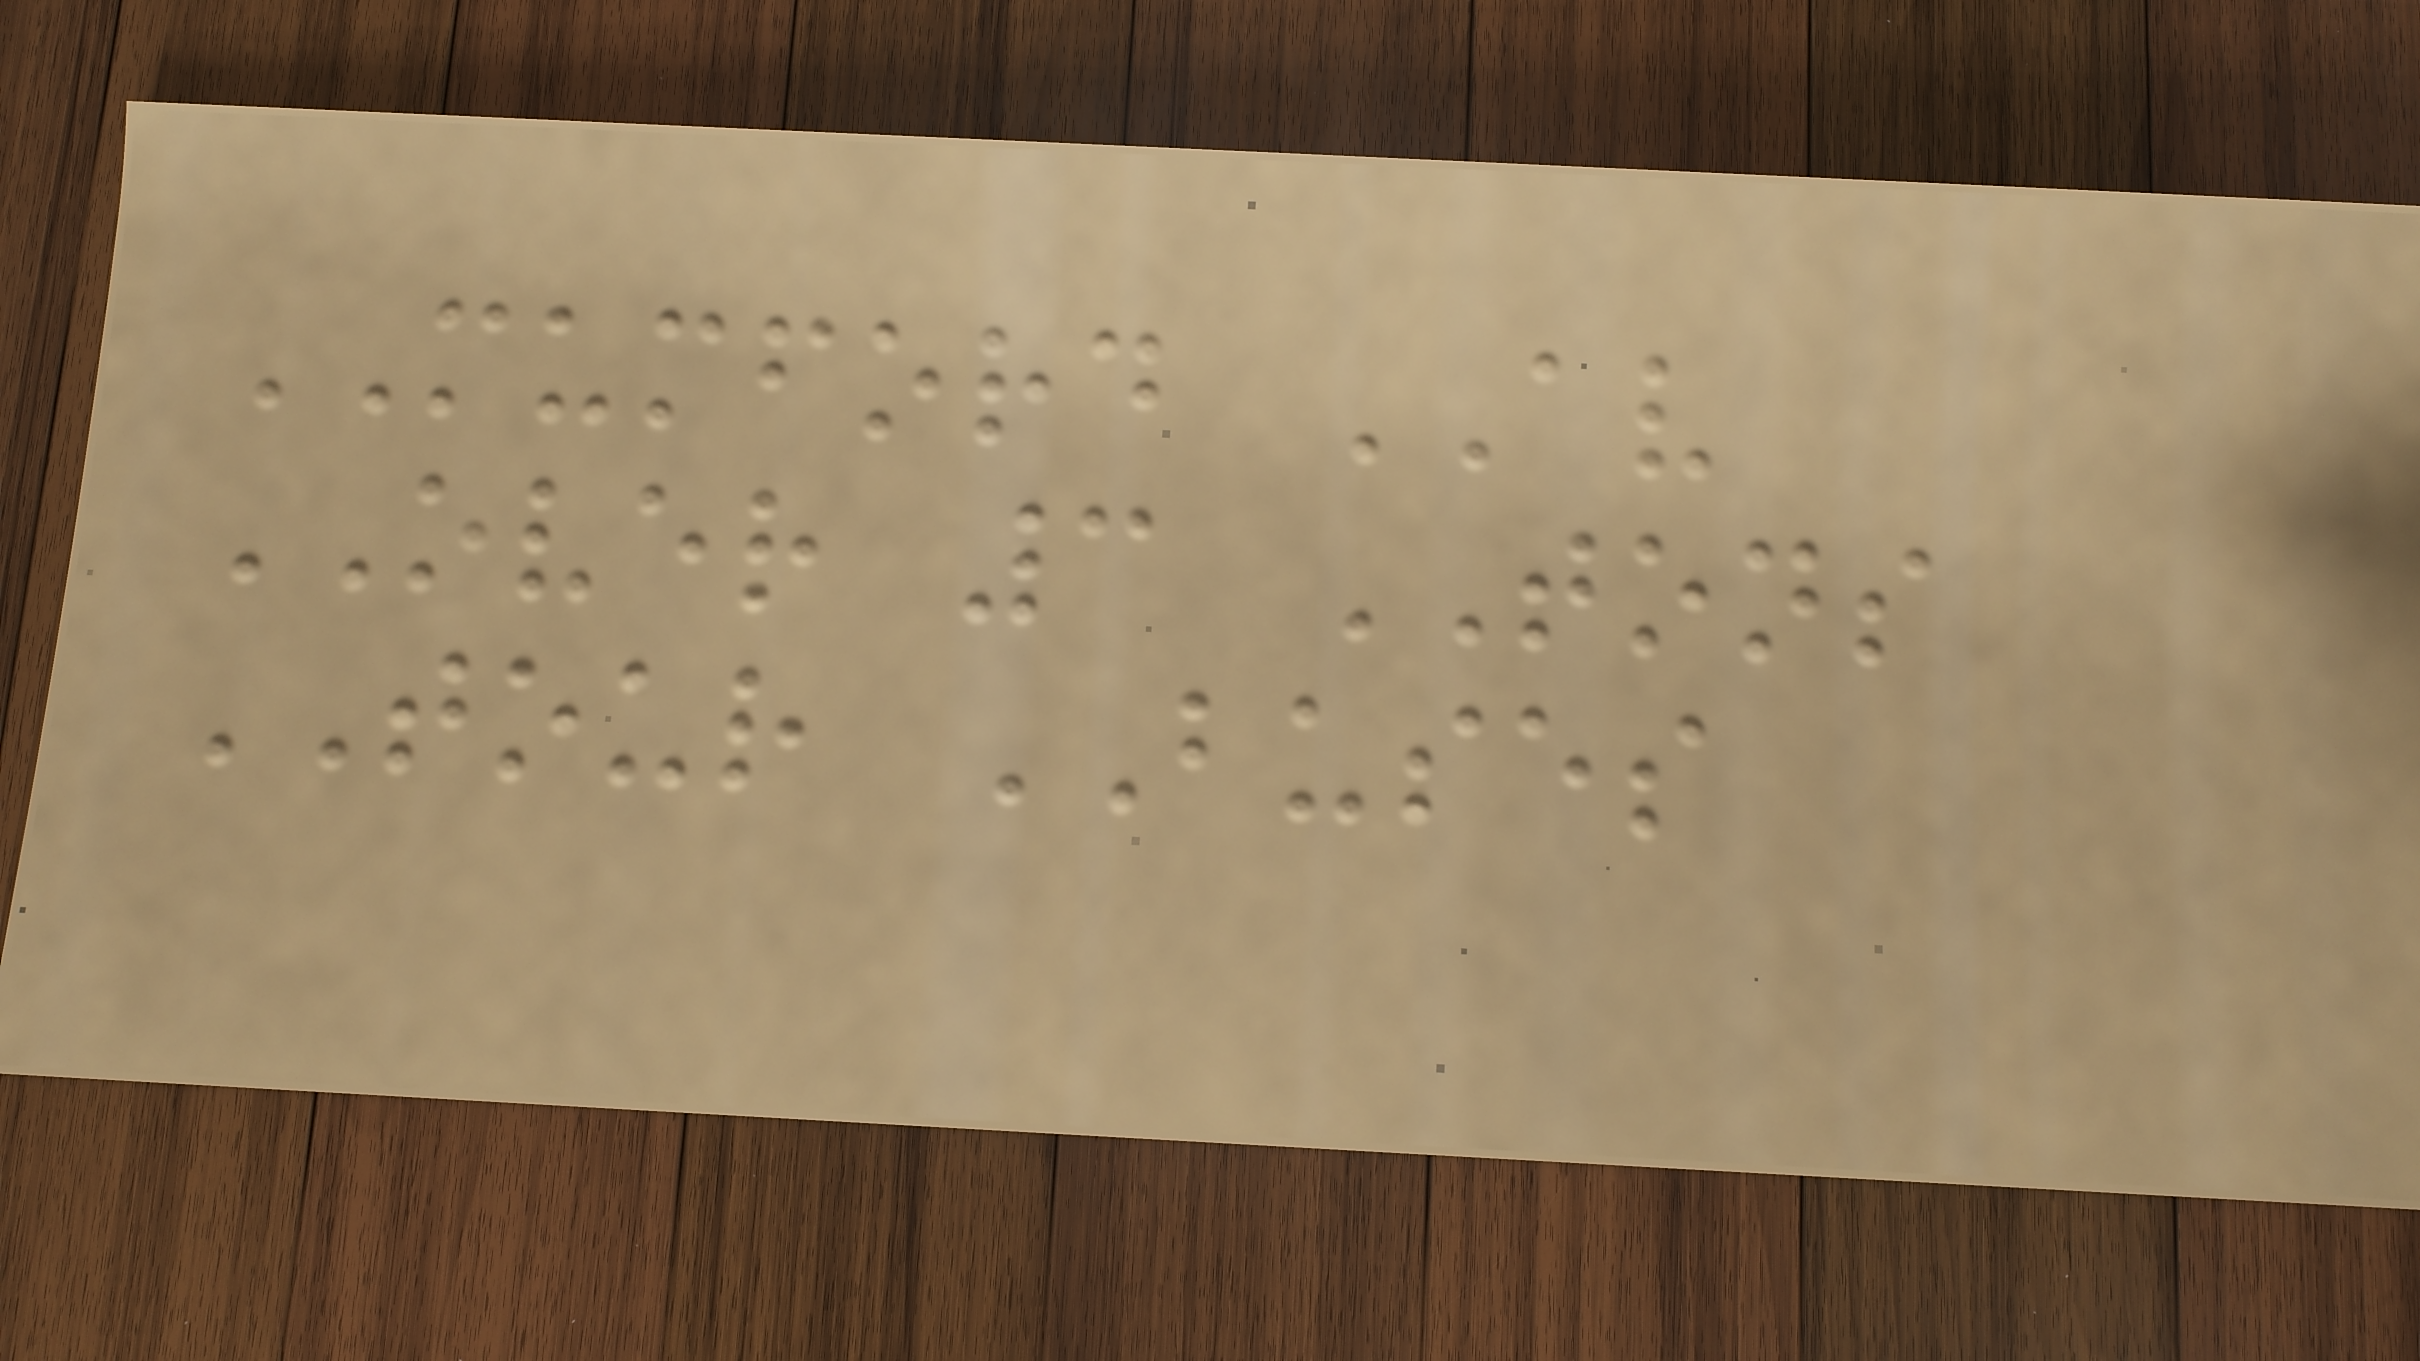MUMFORD AV
OVER 3 TONS
TOUR BUSES
